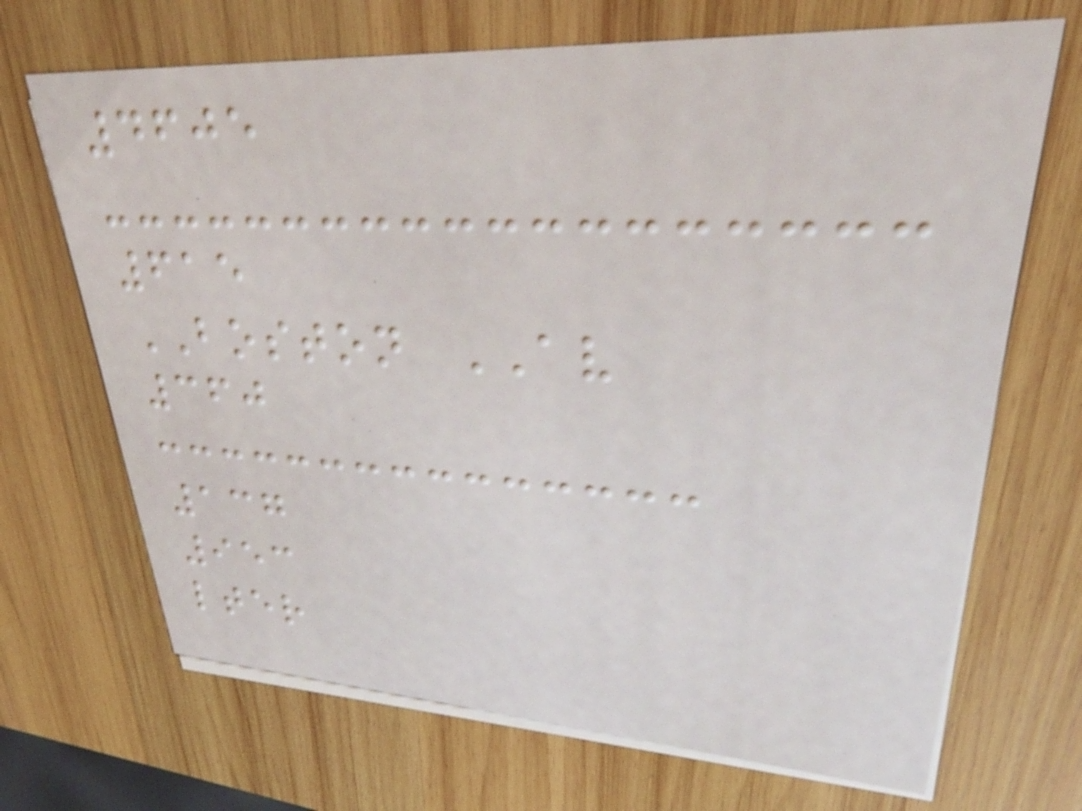4605
615
BOSTON AV
360
137
953
lter
